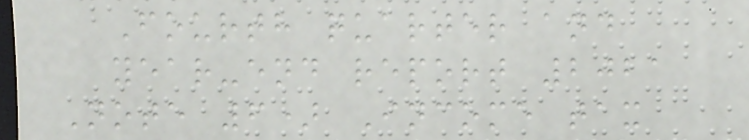Fourth quarter and
year-end report 2021
Note 6) Income tax
